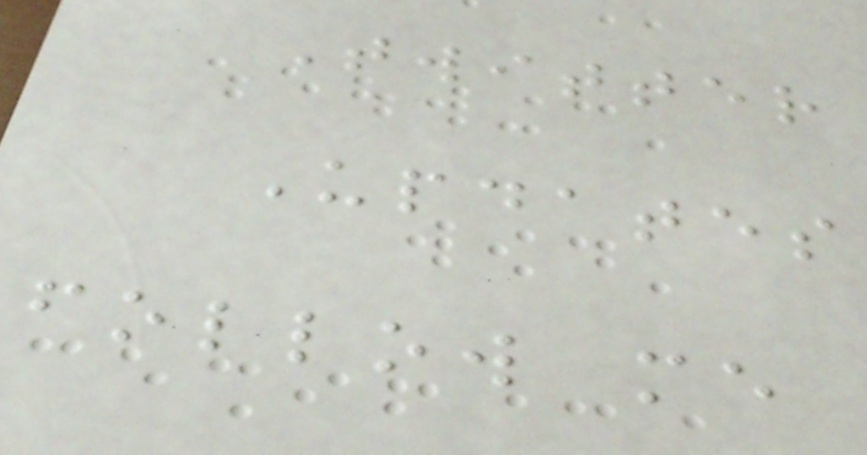Twitter
Updates
follow me
